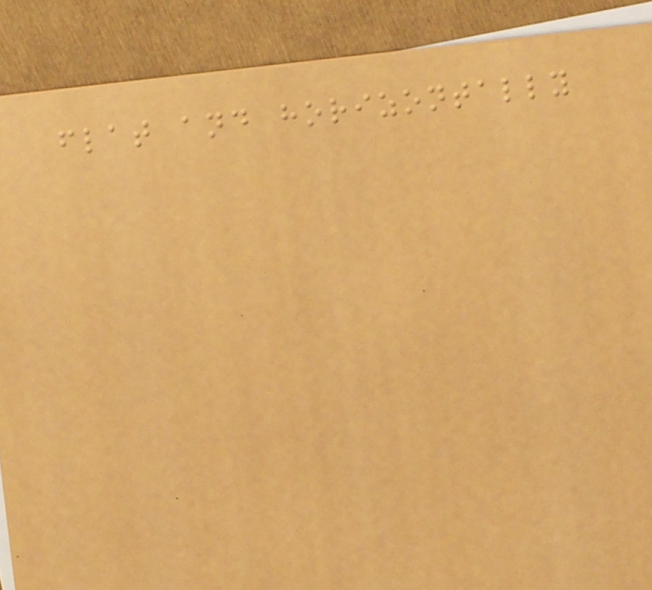flat and horizontally
